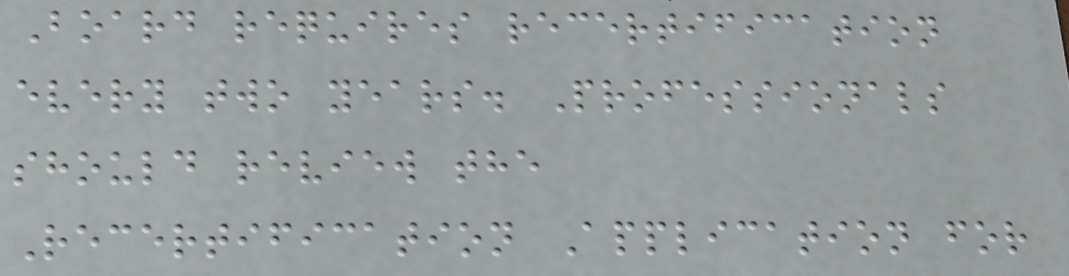Board requires recertification
every two years. Professionals
should review the
Recertification Application for
